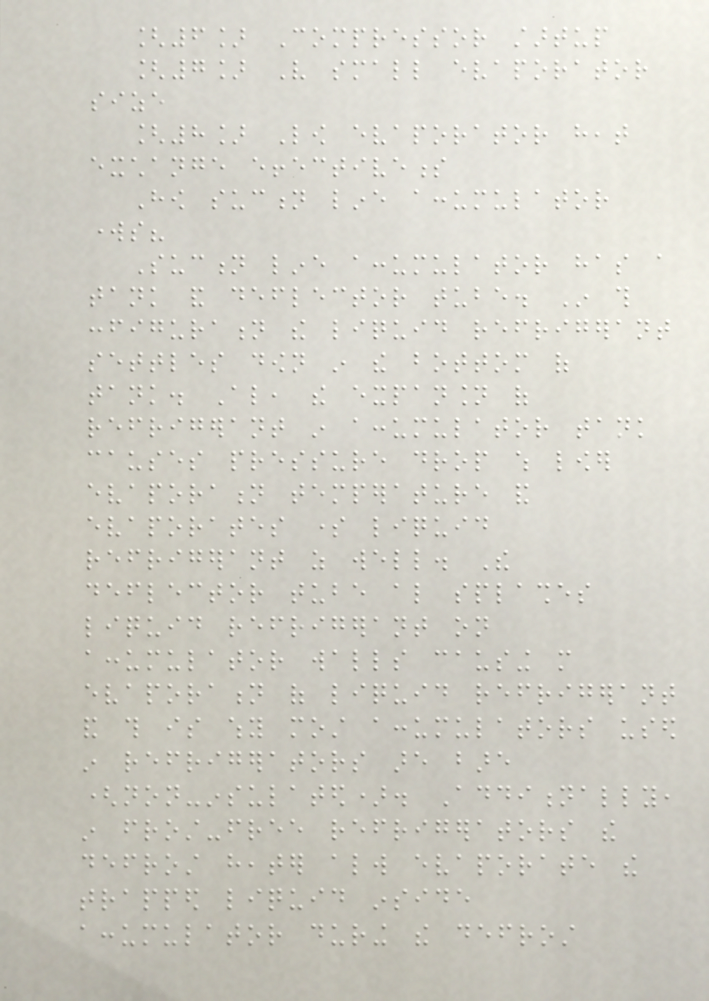[6] Compressor startup
[7] Very small evaporator
size
[8] Low evaporator heat
exchange effectiveness
How suction line accumulator
works?
Suction line accumulator has a
tank and deflector tube. In this
configuration the liquid refrigerant
settles down in the bottom of
tank. Also, the expansion of
refrigerant in accumulator tank
causes pressure drop which lower
evaporation temperature and
evaporates some liquid
refrigerant as well. The
deflector tube also splashes
liquid refrigerant on
accumulator walls causing more
evaporation of liquid refrigerant
and this is why most accumulators used
in refrigerators are bare
(non-insulated). Additionally,
in frost-free refrigerators the
defrost heater always evaporate the
trapped liquid inside
accumulator during the defrost
